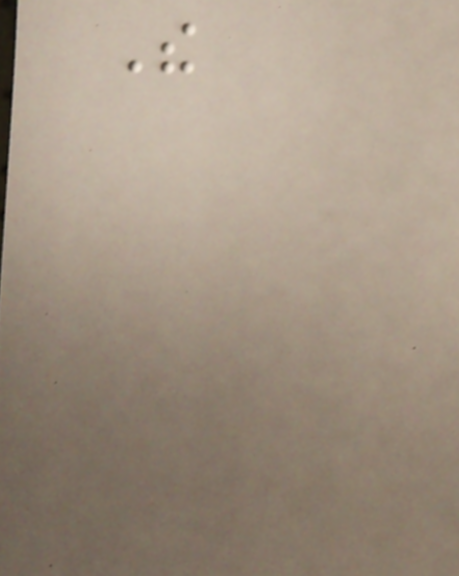The
